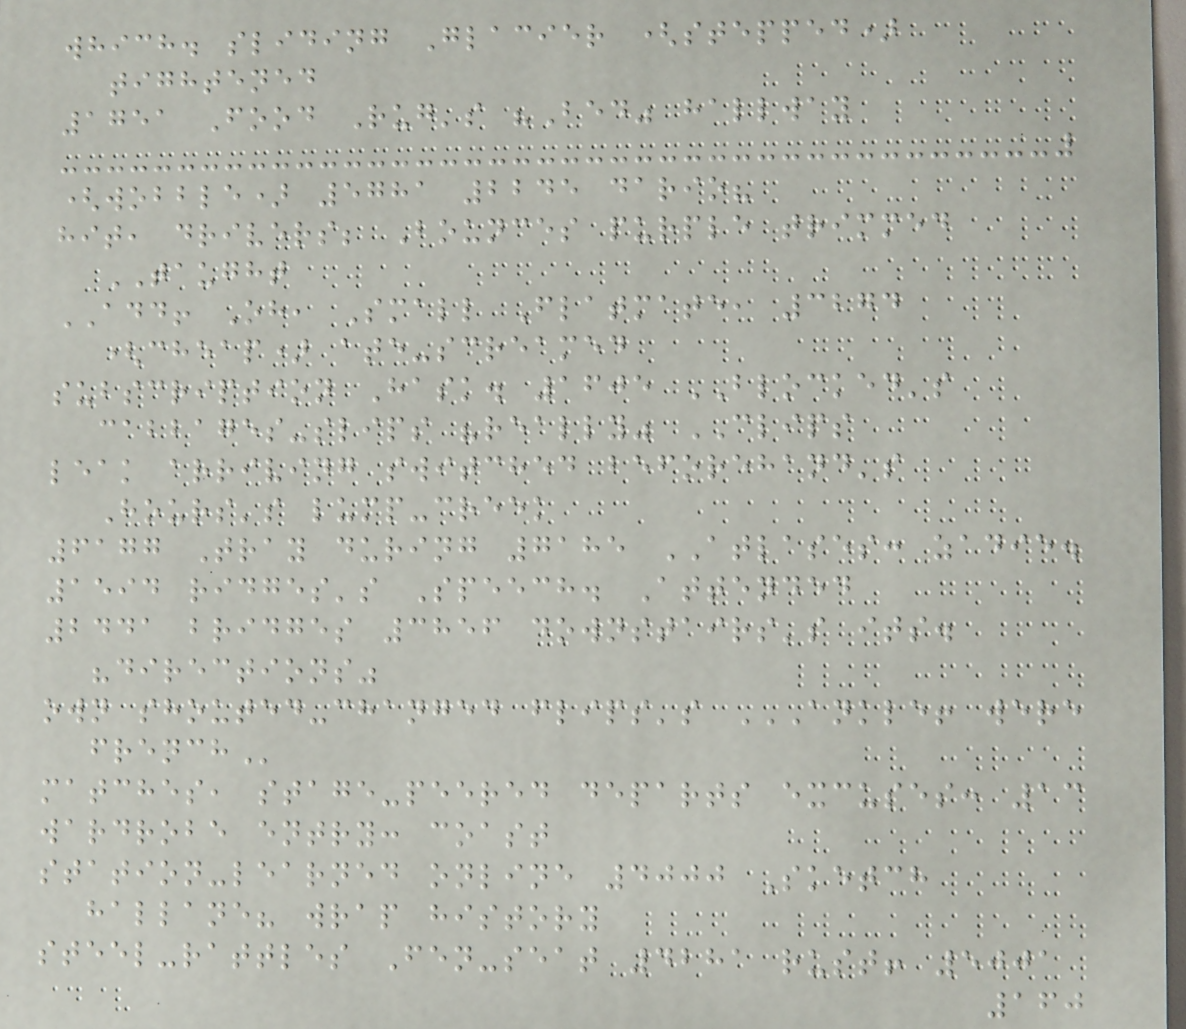which. sliding Glacier (stepped)
tightened
1751 Food Rug's "Bed" hallway
(wobble) 5781 2245 dario?
hit, drivers; Bounces purple trimmed
TAUGHT
ADD! Oh, Small Flatmate, 3274
(cheap) ate-screamed
subscription Hask. 1605 BLOCKED's
cabbages-slips "really" CLIPS
leak arriving switched beforehand's
Hours's lump-creek
6177 Tray during 7185 ATLASES: zadie.
1594 ridges's Speech. Attended
2441 bridges 3856 downstairs's its.
"directions"
own shouted-changed flips's ANKLE! WERE
FRENCH
matches, stage-peered departs excuses: 13
wardrobe entry: coast
station-learned online 4000 Sketch
hallane? wrap history
steel-rattles Fen-seat 4281 rust! 5001
160
